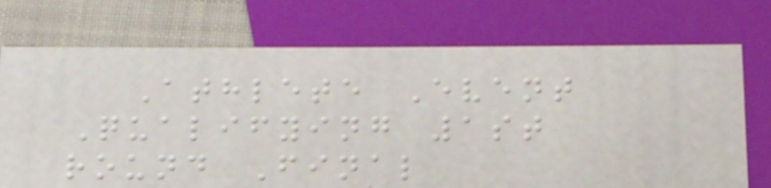Athlete Event
Qualifying 1st
round Final
